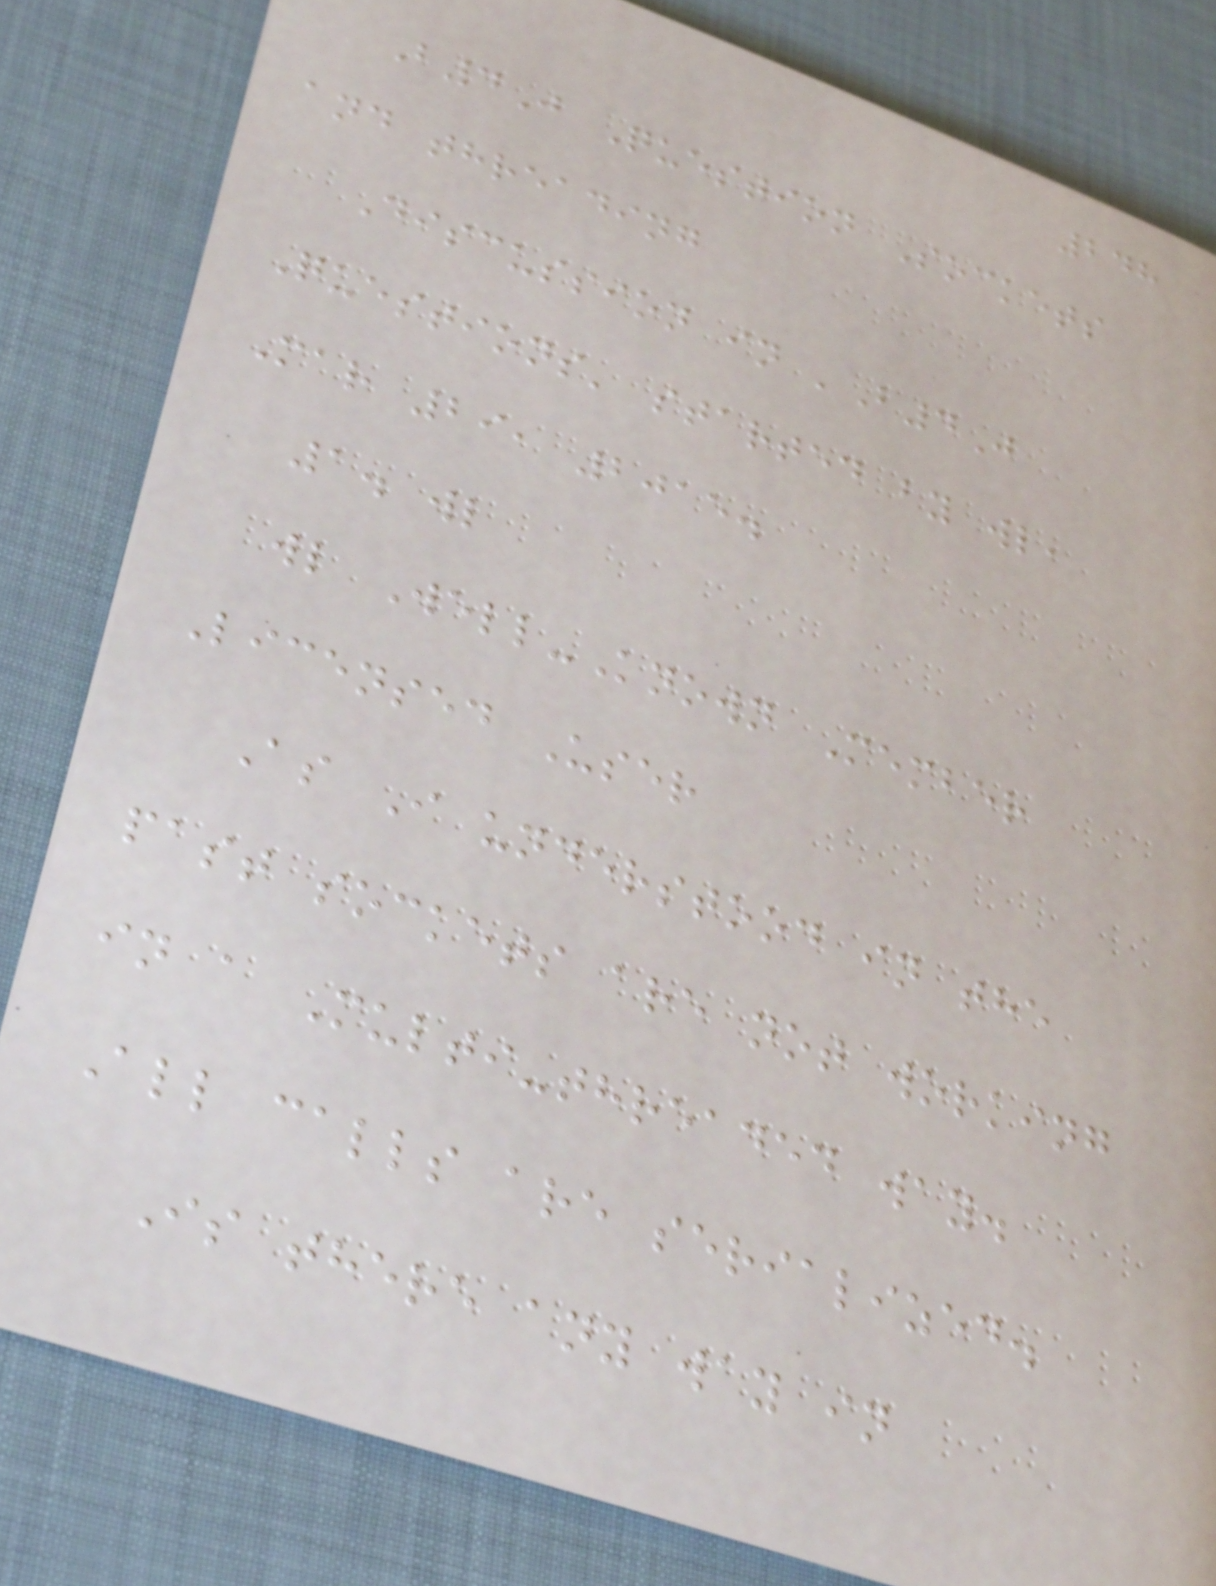248
B4J Question Sockets
and threading
Discussion in 'B4J
Questions' started by wl,
Mar 29, 2015.
1. wl
wl Well-Known Member
Licensed User
As I understood in the
past sockets are not working
in a Multi-threaded way.
All calls are serialized.
Is there any way in
